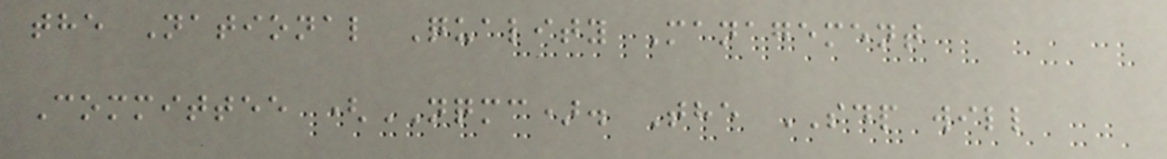the National Quality Management
Committee (NQMC). The SDP will
